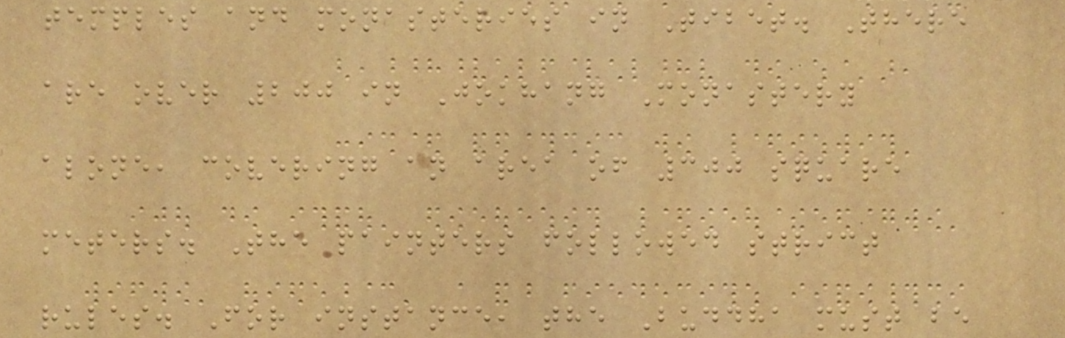temples and monasteries in Tibet. There
are over 200 in Jokhang Monastery
alone, covering an area of 300 square
meters. The painters followed strict
rules. For instance, the Buddha must be
